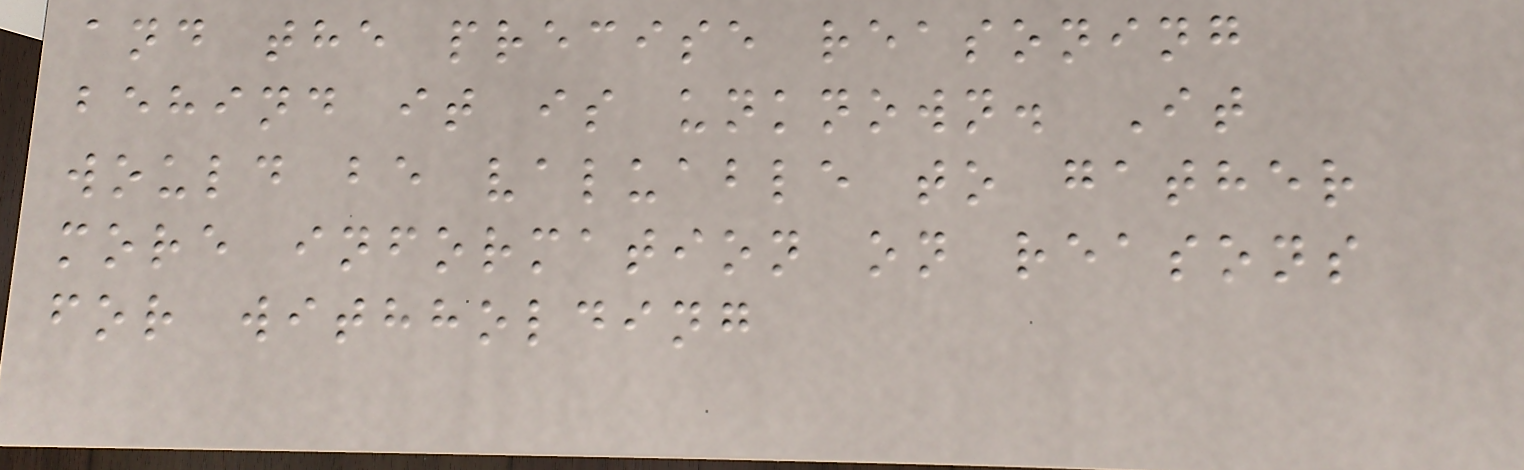and the precise reasoning
behind it is unknown. It
would be valuable to gather
more information on reasons
for withholding
